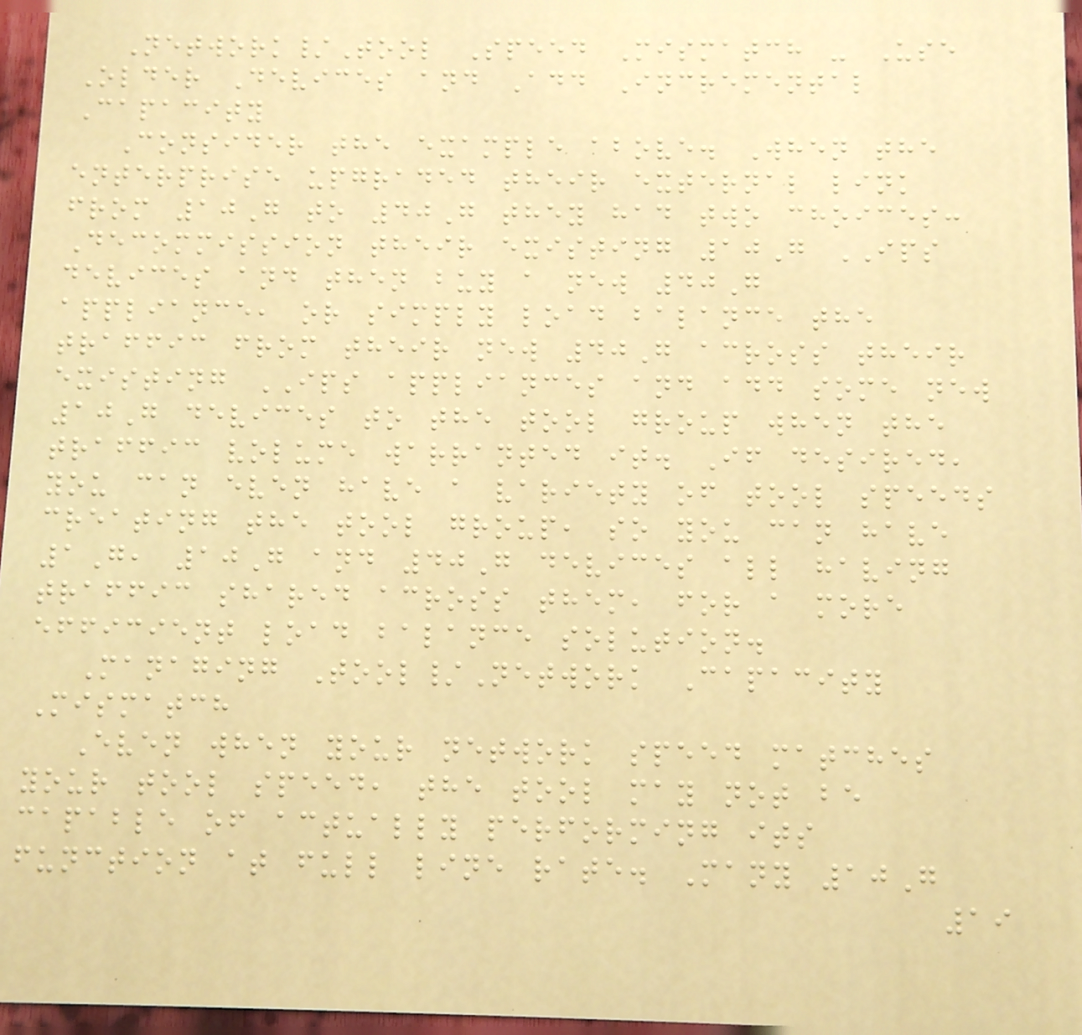Network/Tool Speed Mismatch - Use
Older Devices and Add Incremental
Capacity
Consider the example above. When the
enterprise upgraded their external link
from 10G to 40G they had two choices:
Decommission their existing 10G IPS
devices and then buy a new 40G
appliance, or simply load balance the
traffic from their new 40G across their
existing IPS appliances and add some new
10G devices to the tool group when the
traffic volume warranted it. If desired,
you can even have a variety of tool speeds
creating the tool group, so you can have
1G, 10G and 40G devices all having
traffic shared across them, for a more
efficient load balance solution.
Managing Tool/Network Capacity
Mismatch
Even when your network speed matches
your tool speed, the tool may not be
capable of actually performing its
function at full line rate. Many 10G
19
